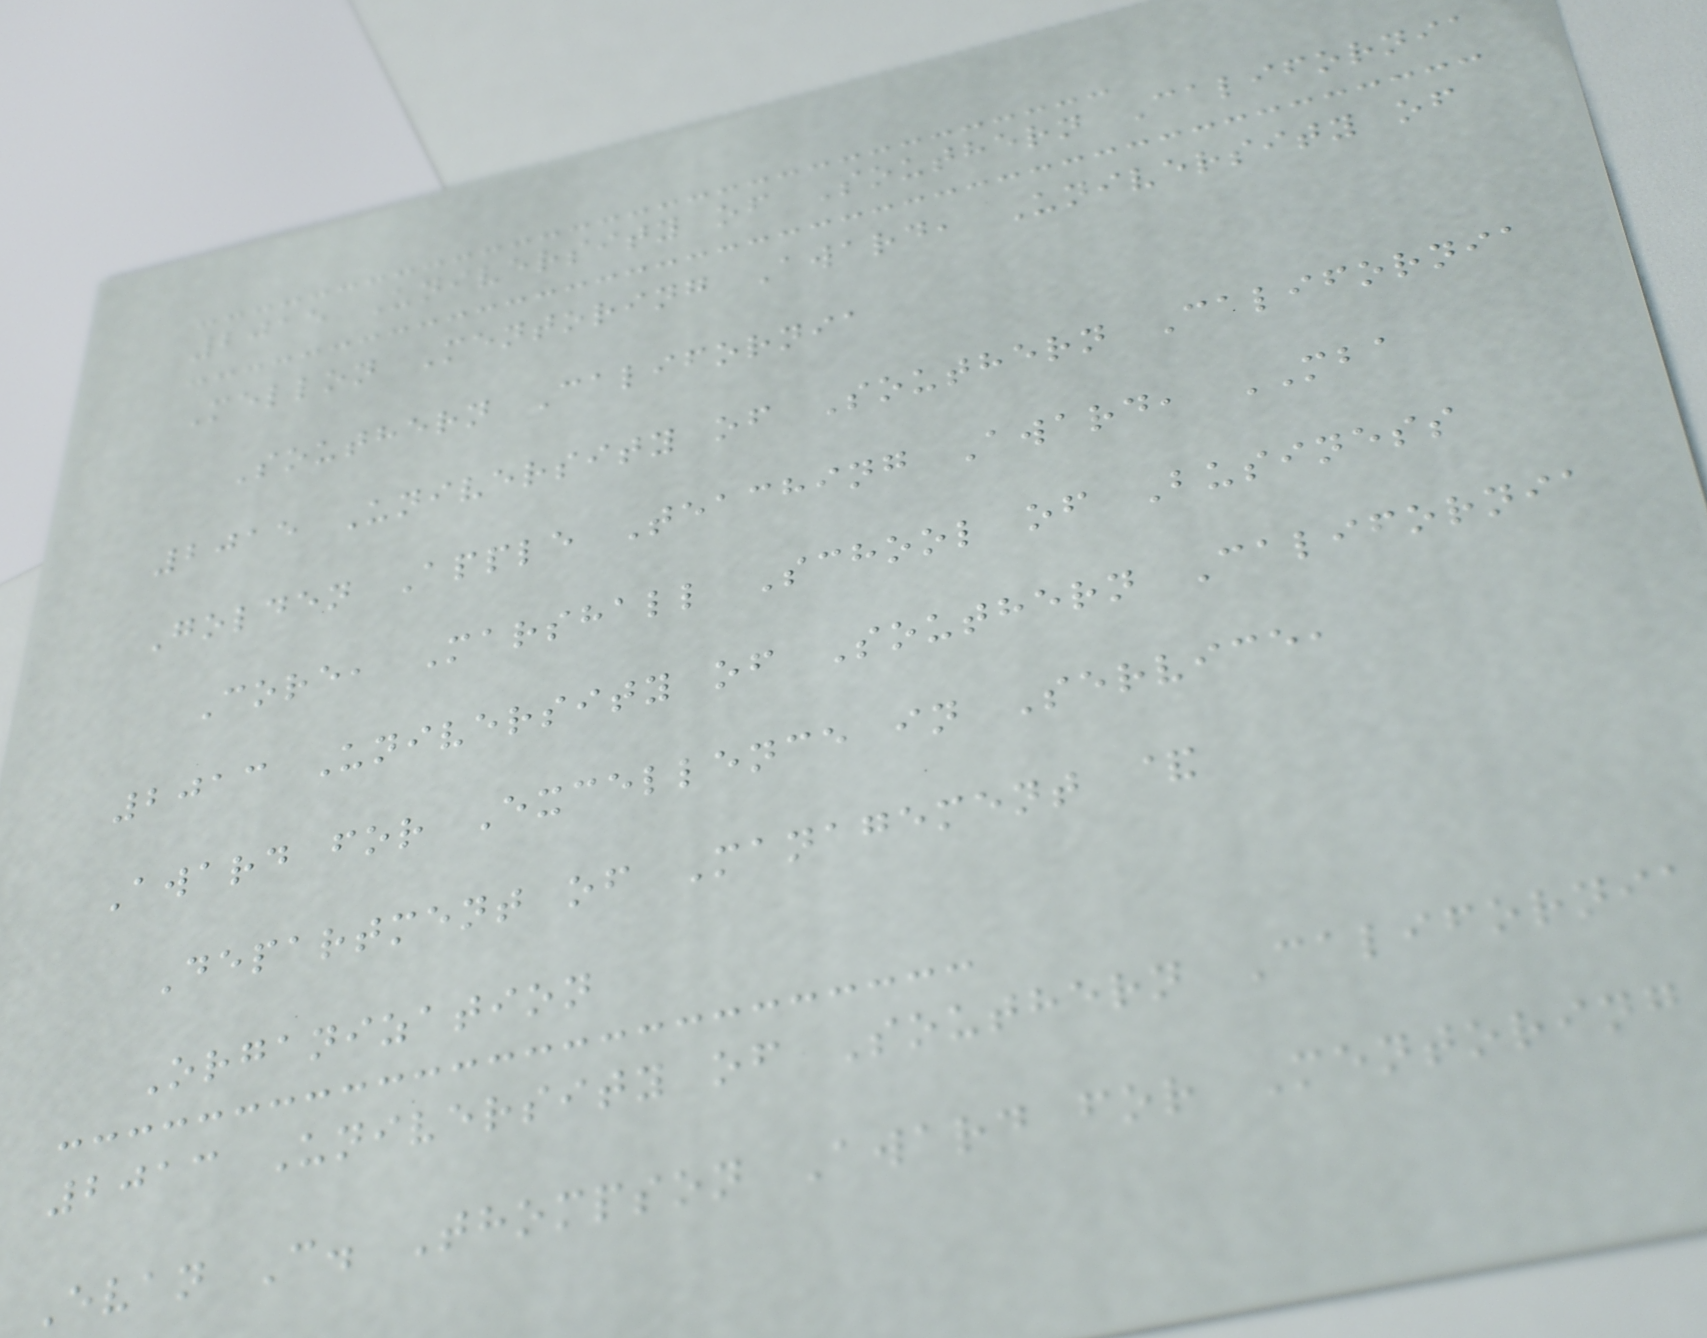2015 University of Southern California
Mellon Mentoring Award, University of
Southern California
2015 University of Southern California
Golden Apple Teaching Award, MBA
Core, Marshall School of Business
2013 University of Southern California
Award for Excellence in Service,
Department of Management &
Organization
2013 University of Southern California
Evan C. Thompson Award for Mentoring
